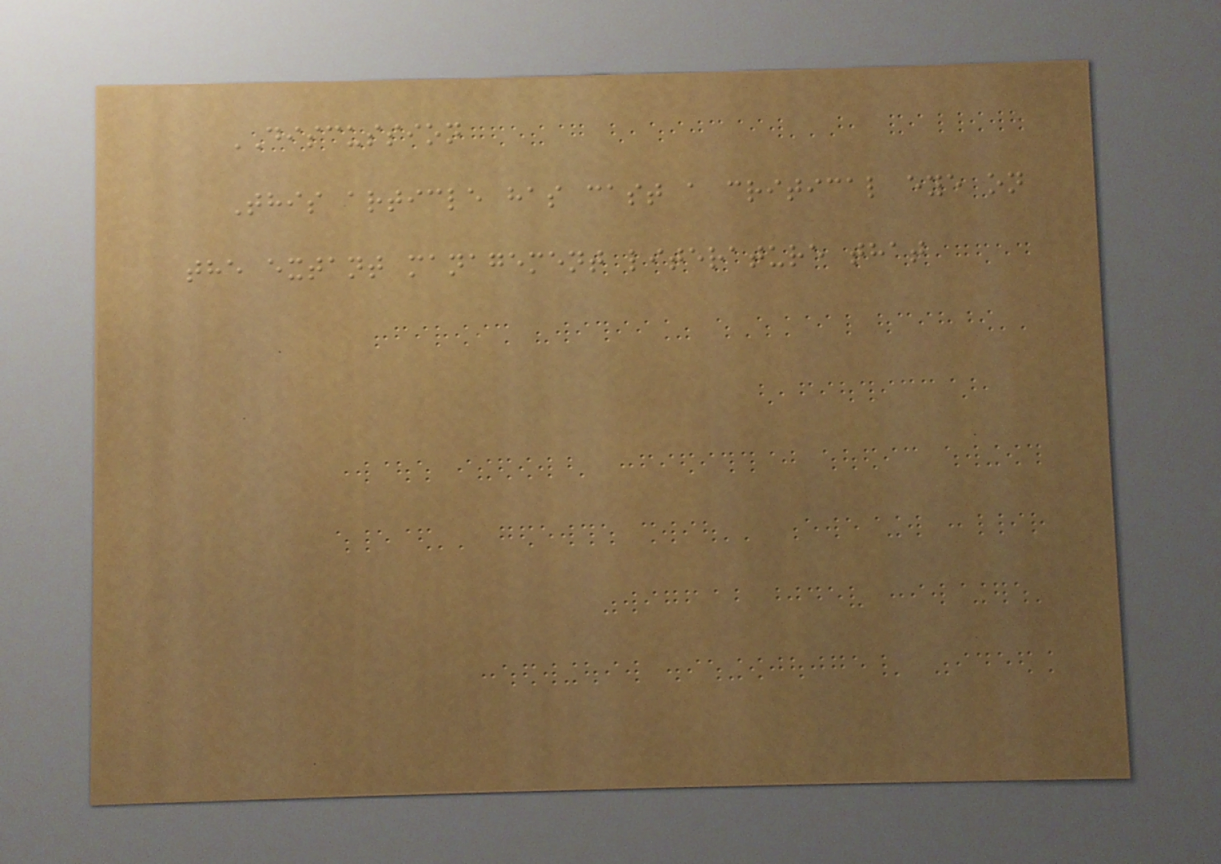DISCUSSION
This article has cast a critical eye on
the extant management literature that
